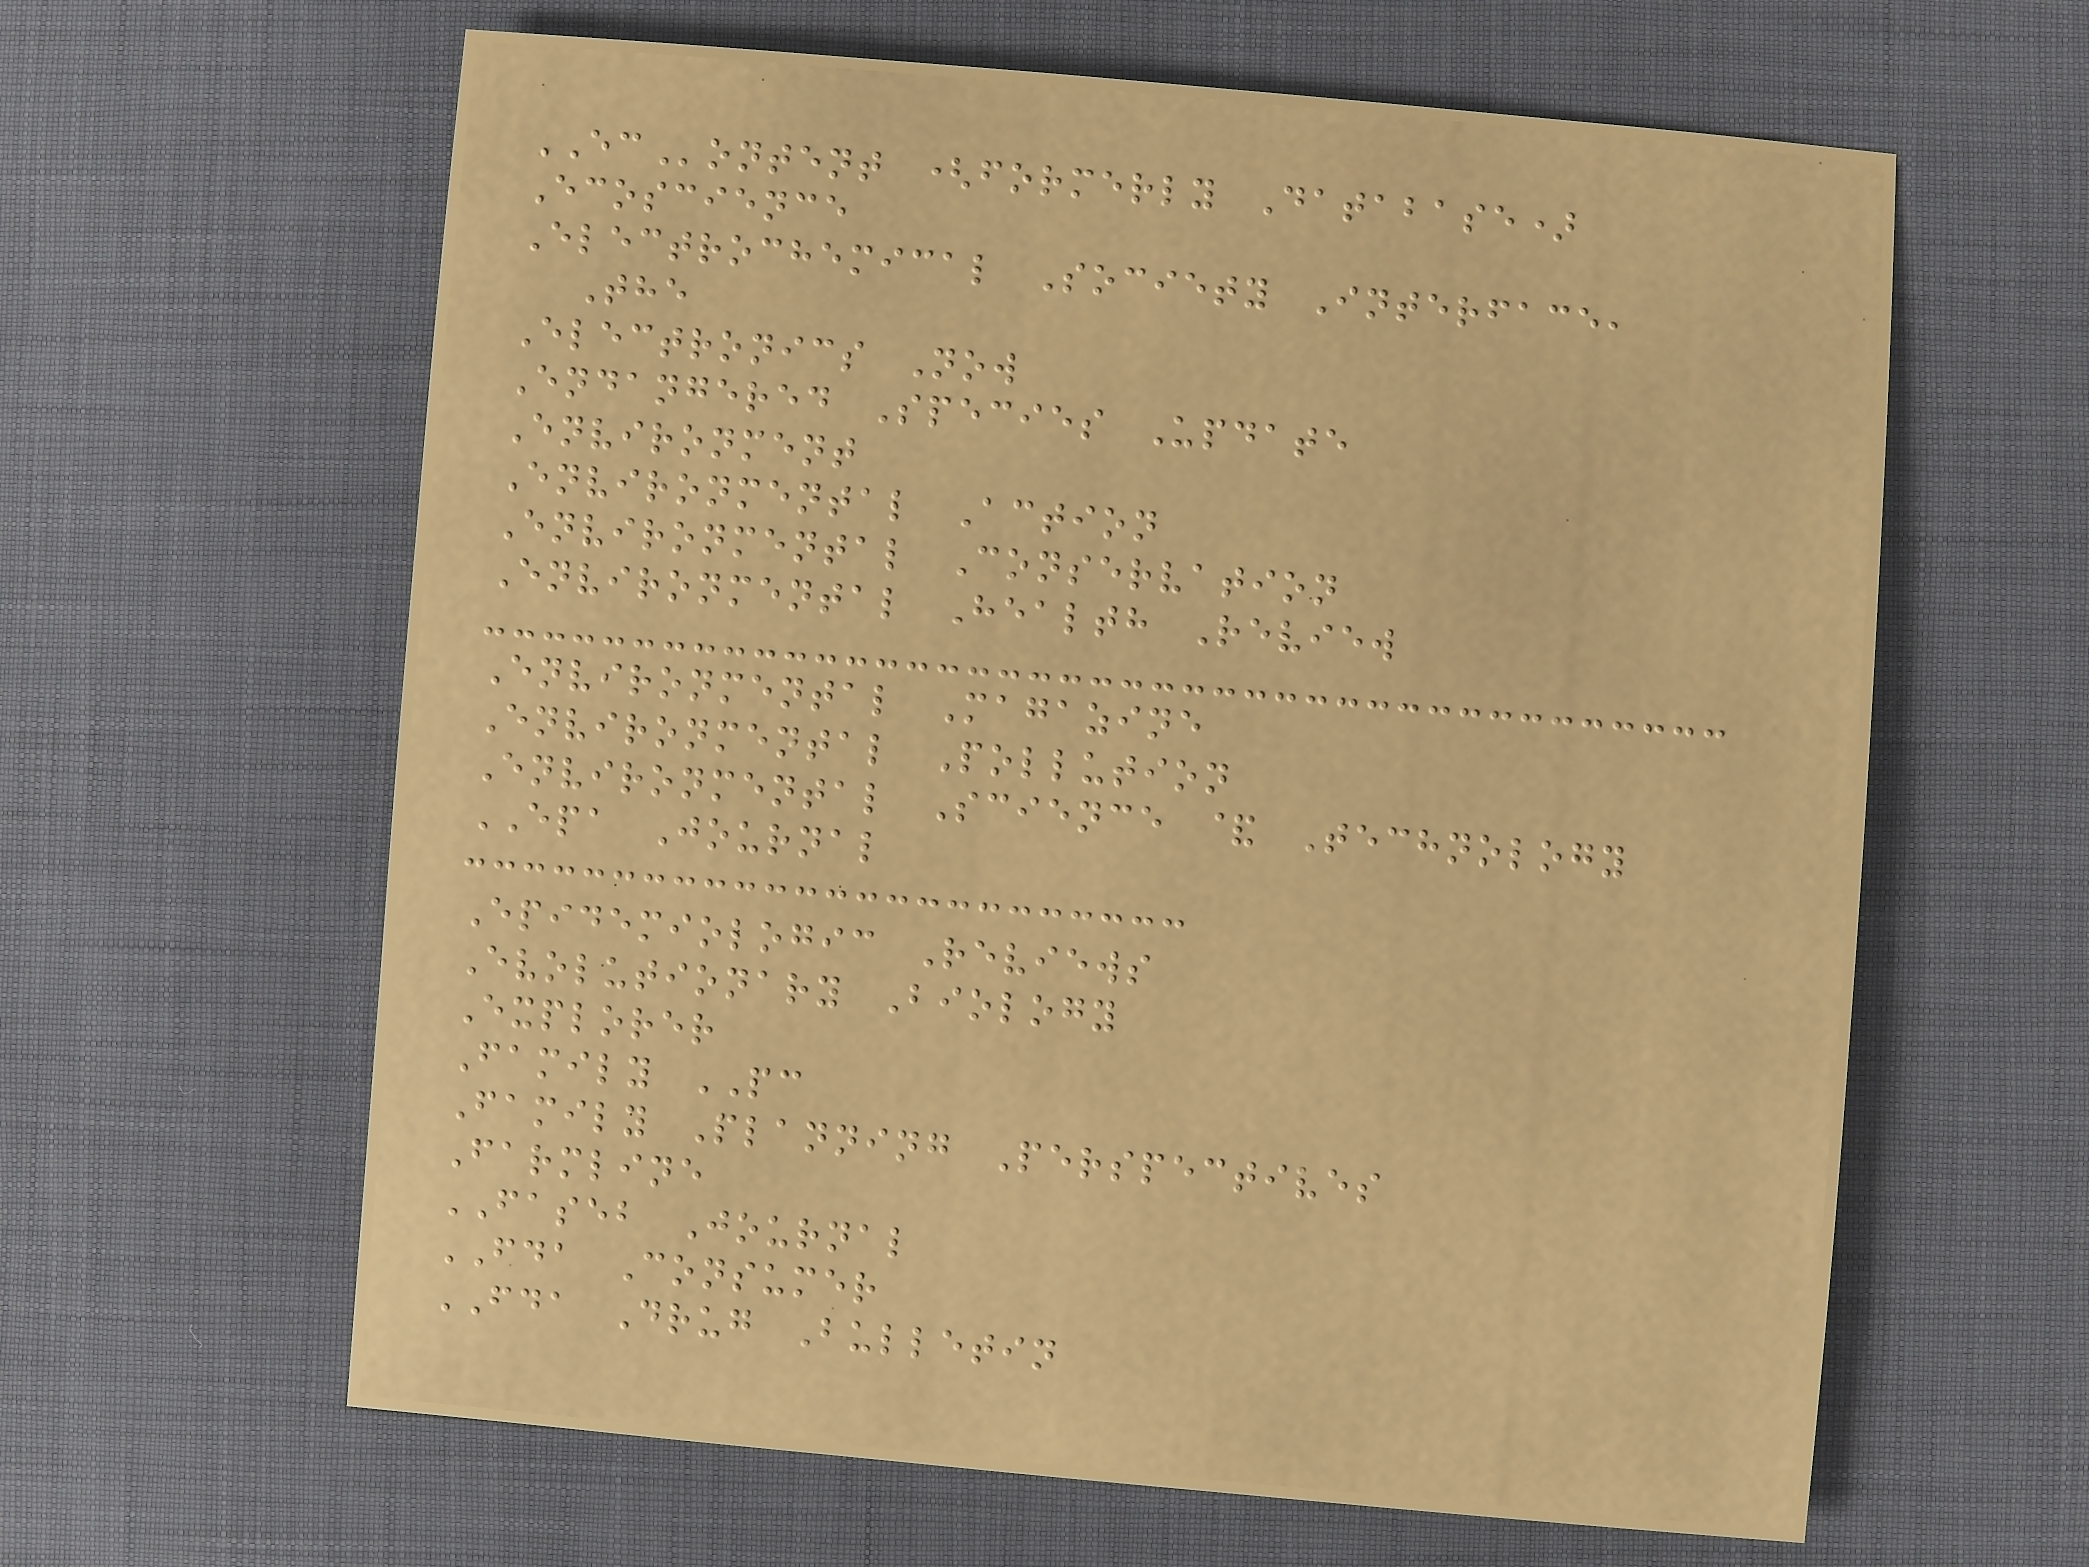EContent (formerly Database)
Ecoscience
Electrochemical Society Interface,
The
Electronics Now
Endangered Species Update
Environment
Environmental Action
Environmental Conservation
Environmental Health Review
Environmental Magazine
Environmental Pollution
Environmental Science & Technology
EPA Journal
Epidemiologic Reviews
Evolutionary Biology
Explorer
Family PC
Family Planning Perspectives
Farmline
FASEB Journal
FDA Consumer
FDA Drug Bulletin
